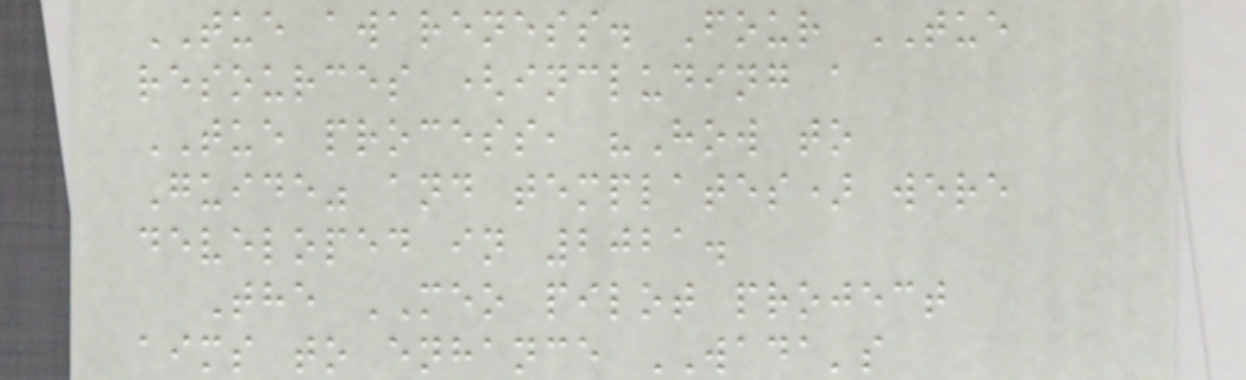TUE awareness. Four TUE
resources (including a
TUE process, "How to
Guide" and templates) were
developed in 2021.
The MEO pilot project
aims to enhance WADA's
